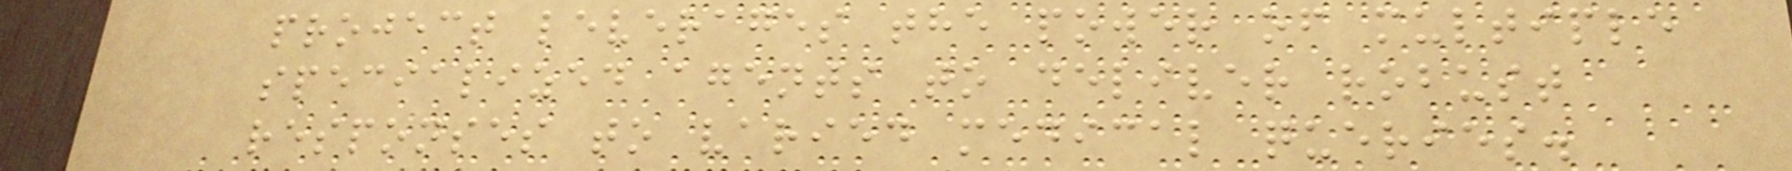project leverages the power of multiple
specialized agents to deliver robust
responses to varied medical queries.
